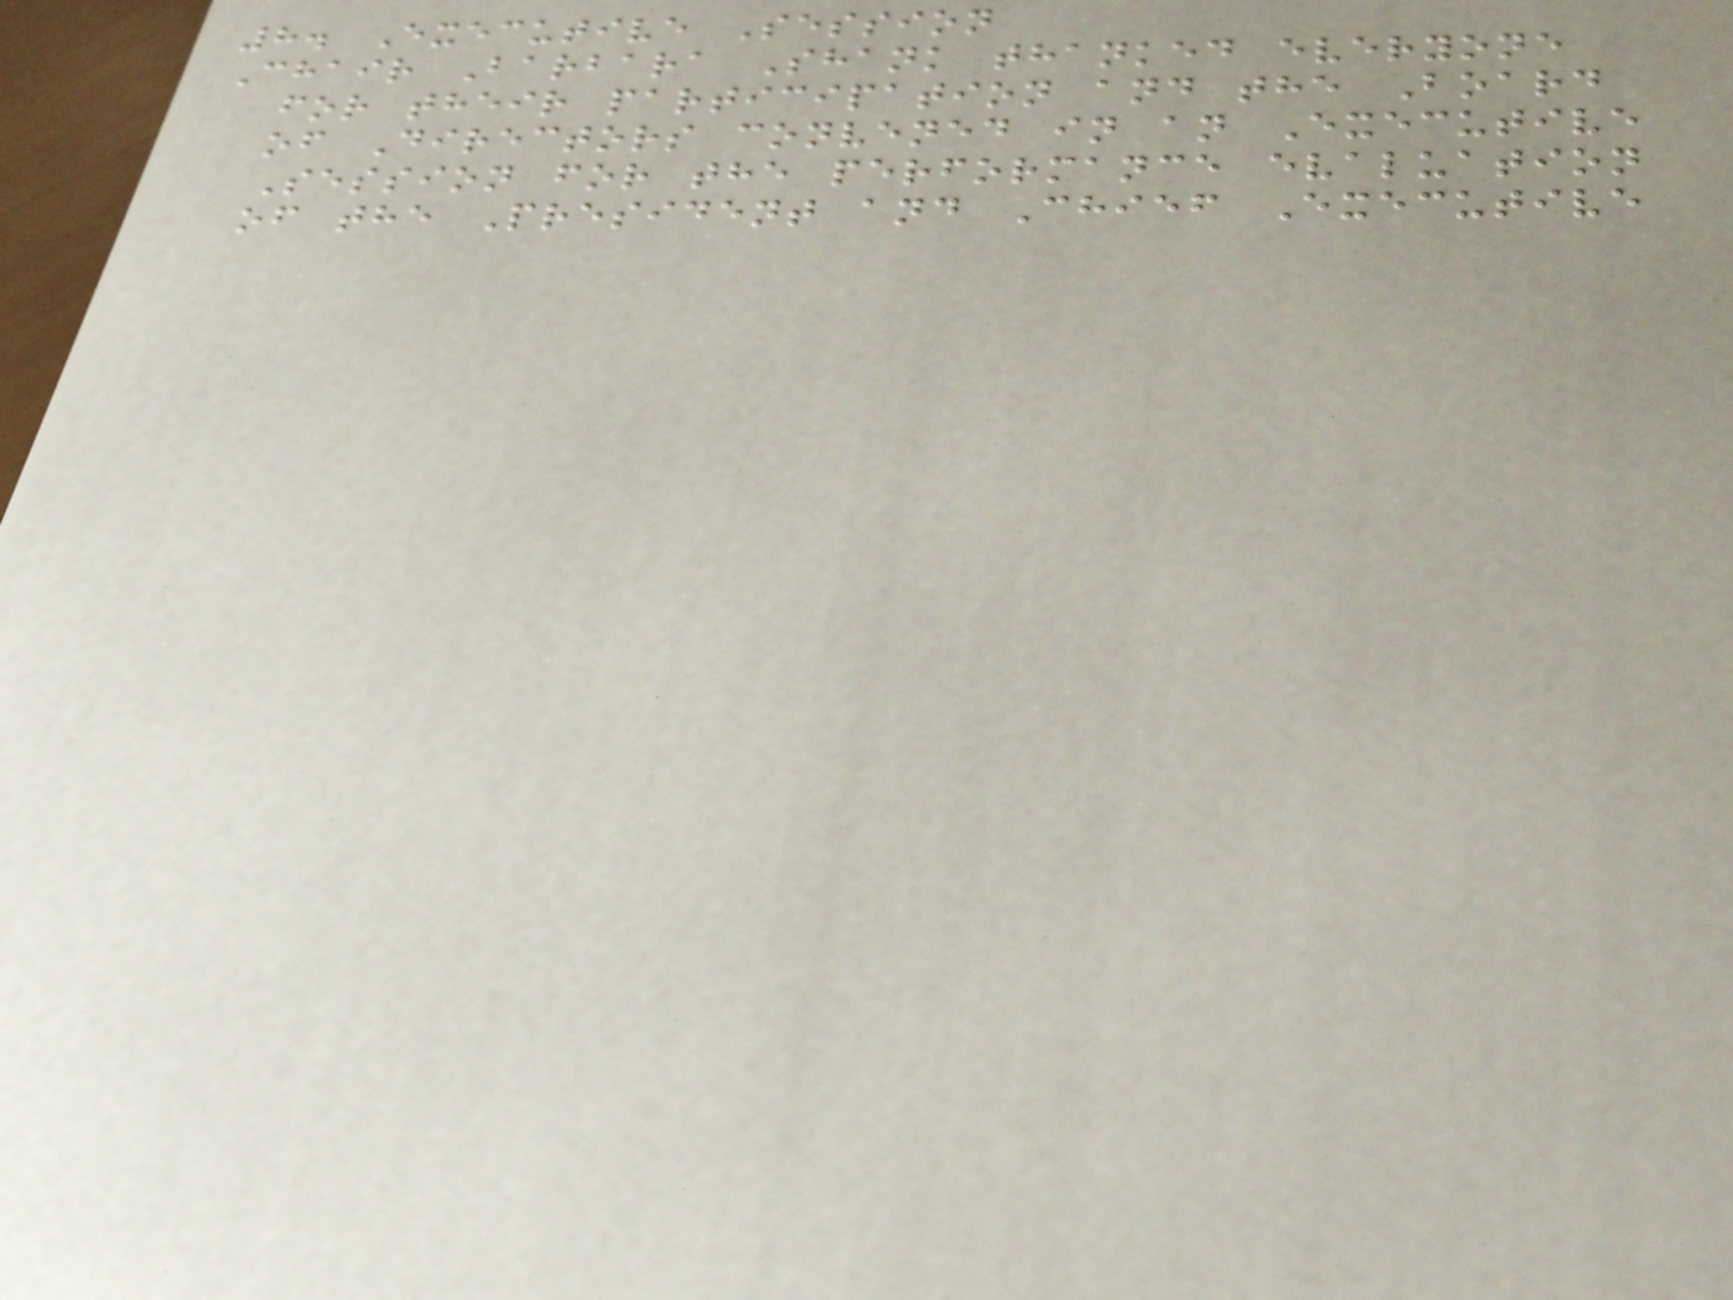8. Executive Session
Chair Barbara Shank thanked everyone
for their participation and the Board
of Directors convened in an Executive
Session for the performance evaluation
of the President and Chief Executive
